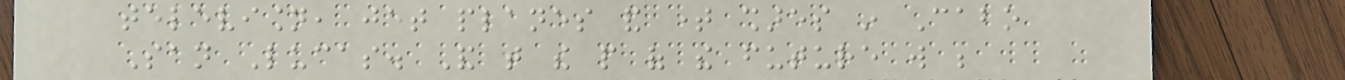television, jet planes and time shares in Cabo
San Lucas. And that the people of the future will be
